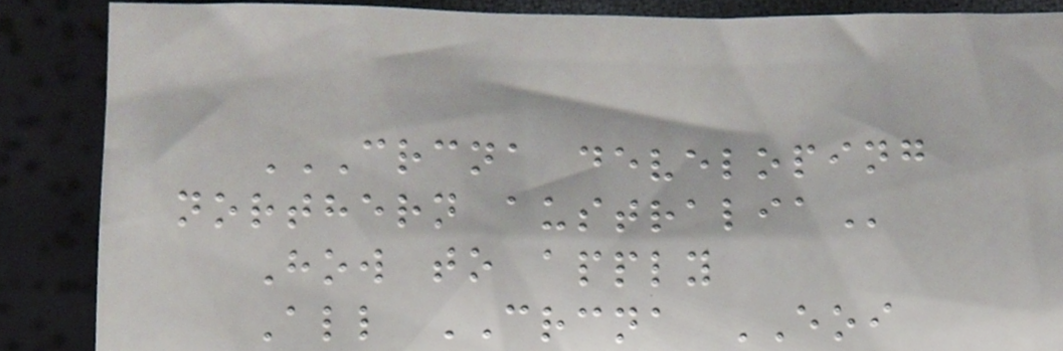CRCNA DEVELOPING
NORTHERN AUSTRALIA
How to apply
All CRCNA EOI
